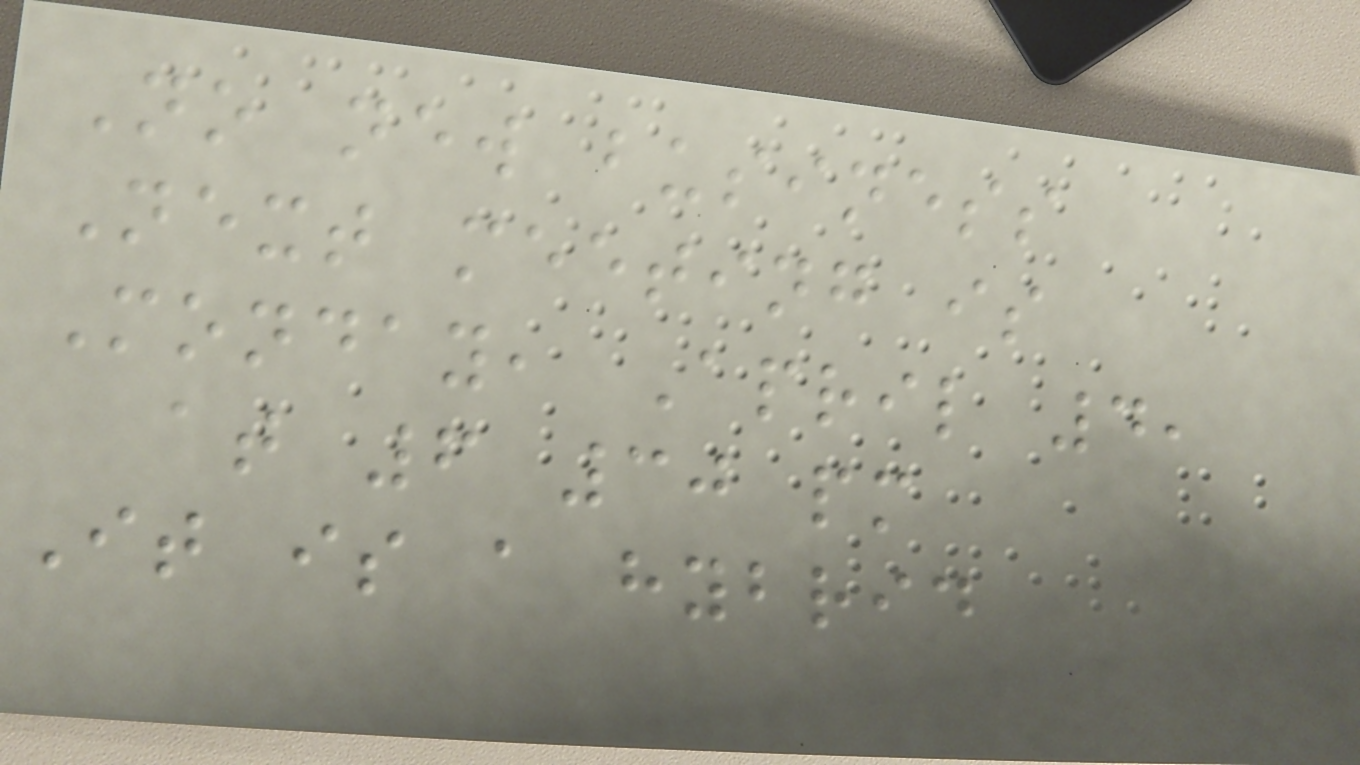No new business
Next meeting is
Monday, April 4,
at 6 30 pm
It is a hybrid
